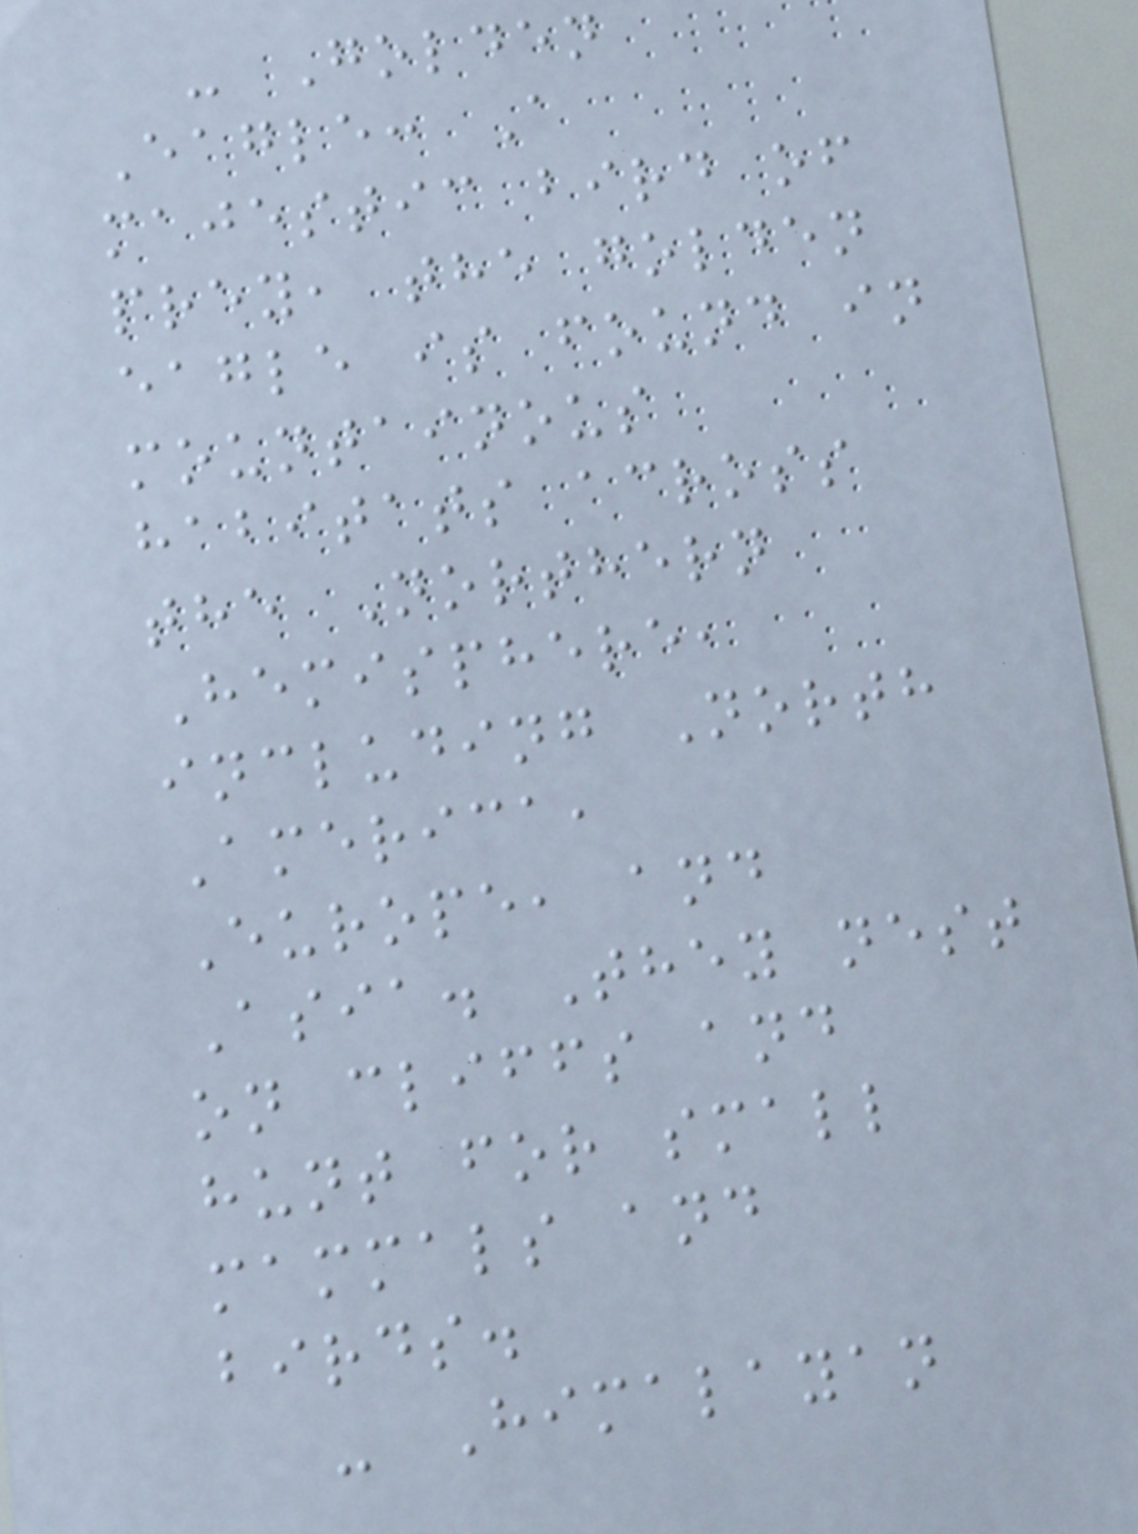- Golden
Eagle: A
majestic bird of
prey, the golden
eagle is found in
mountainous
habitats across
the Northern
Hemisphere,
including North
America,
Europe, and
Asia. They nest
on cliffs and
hunt for small
mammals and
birds.
- Himalayan
